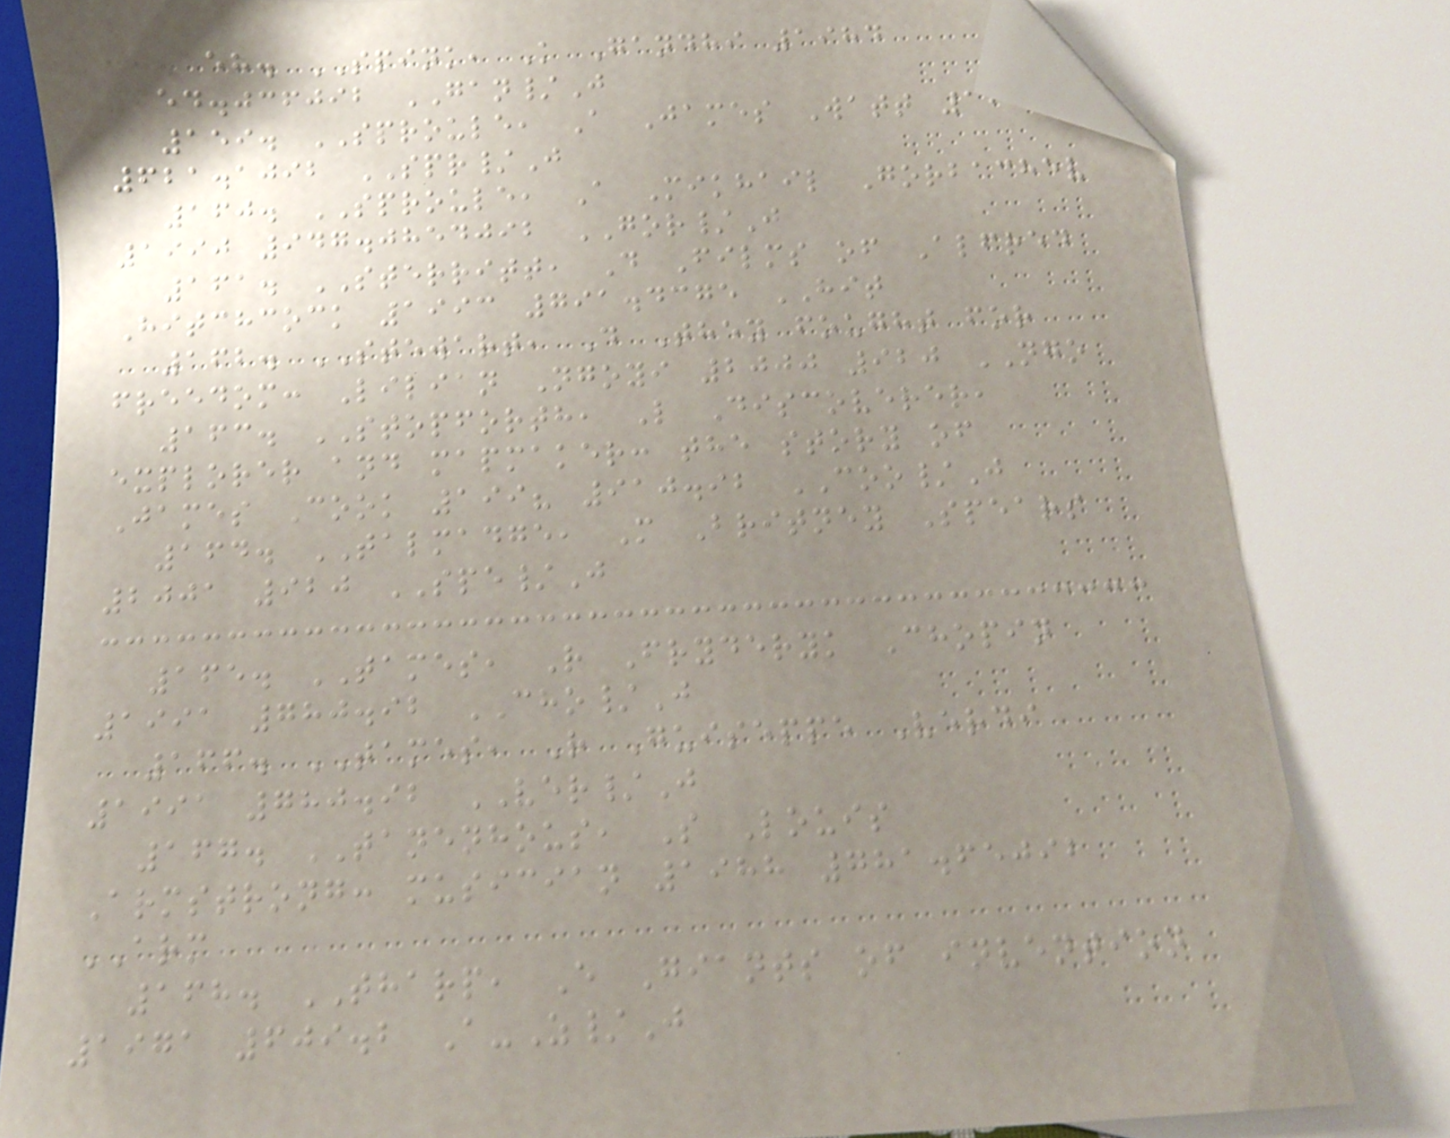158. SPINK, K Gandhi 1984
954.036092 GAN/J
159. SPROULE, A James Watt 1992
621.1092 SPR/J
160. SPROULE, A Mikhail Gorbachev
1990 947.0854092 GOR/J
161. STERRITT, D Films of Alfred
Hitchcock 1993 791.4375 HIT
162. STEWART, D They fought for
freedom: Lilian Ngoyi 2000 920 NGO
163. STOPFORTH, L Discoverer,
explorer and mapmaker: the story of
James Cook 199? 910.92 COO/J
164. TALMADGE, M Britney Spears
2001 920 SPE/J
165. TAMES, R Fryderyk Chopin
1991 780.92 CHO/J
166. TAMES, R Guiseppe Verdi
1991 780.92 VER/J
167. TANENHOUS, S Louis
Armstrong: musician 1988 781.65092
ARM
168. THARP, E Giants of invention
1971 609.2 A-Z/J
